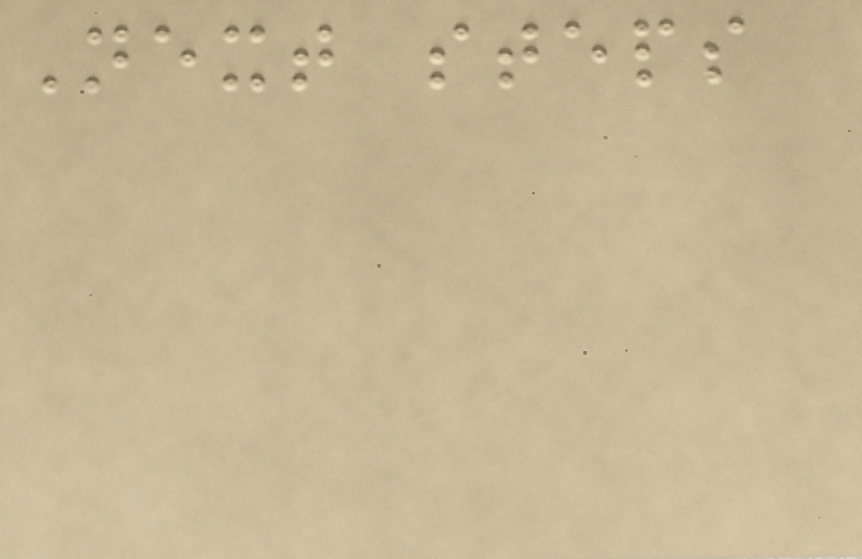Next steps
